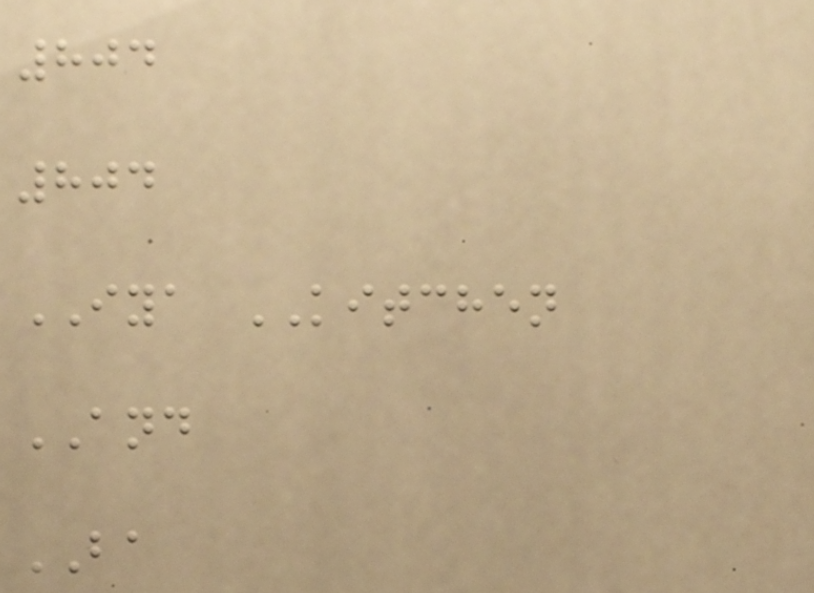804
804
IYA KITCHEN
AND
BA
